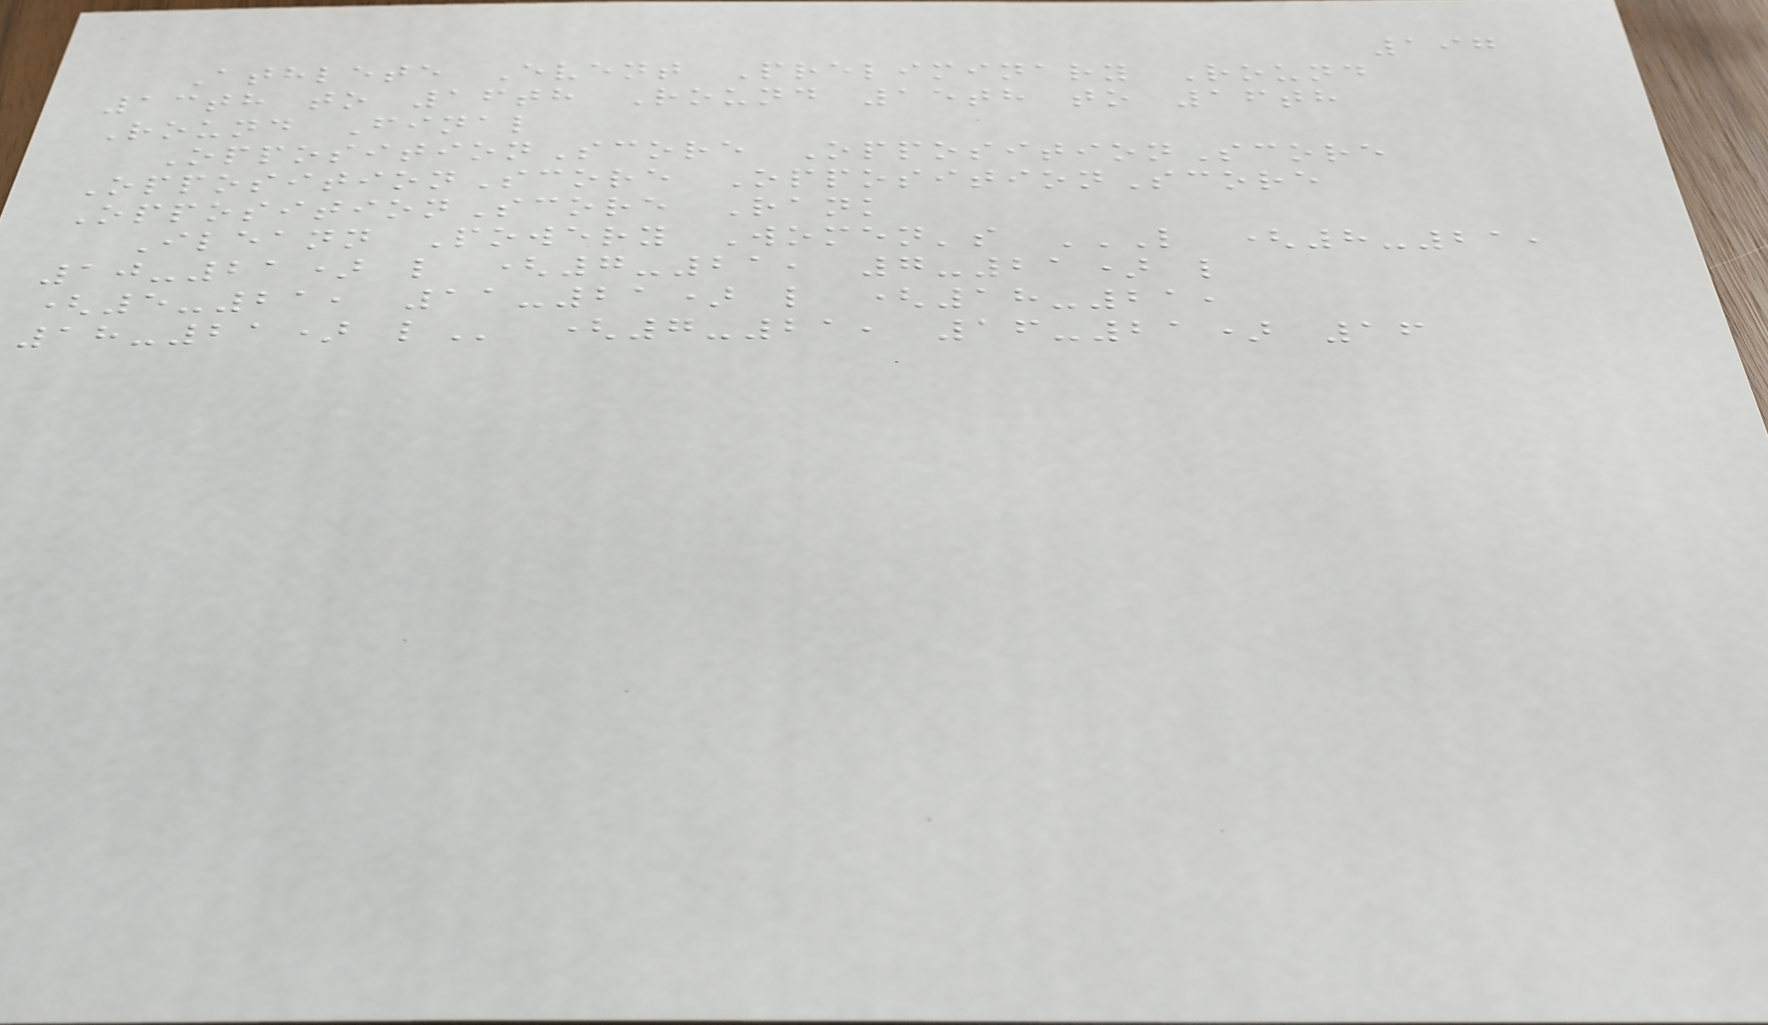197
Athlete Event Preliminary Round
13th to 16th Round 15th to 16th
Round Final
OppositionScore OppositionScore
OppositionScore OppositionScore
OppositionScore Rank
Ileann Powery Women's L (8-21,
10-21) L (7-21, 7-21) L
(5-21, 11-21) L (18-21,
18-21) L (7-21, 16-21) 16
